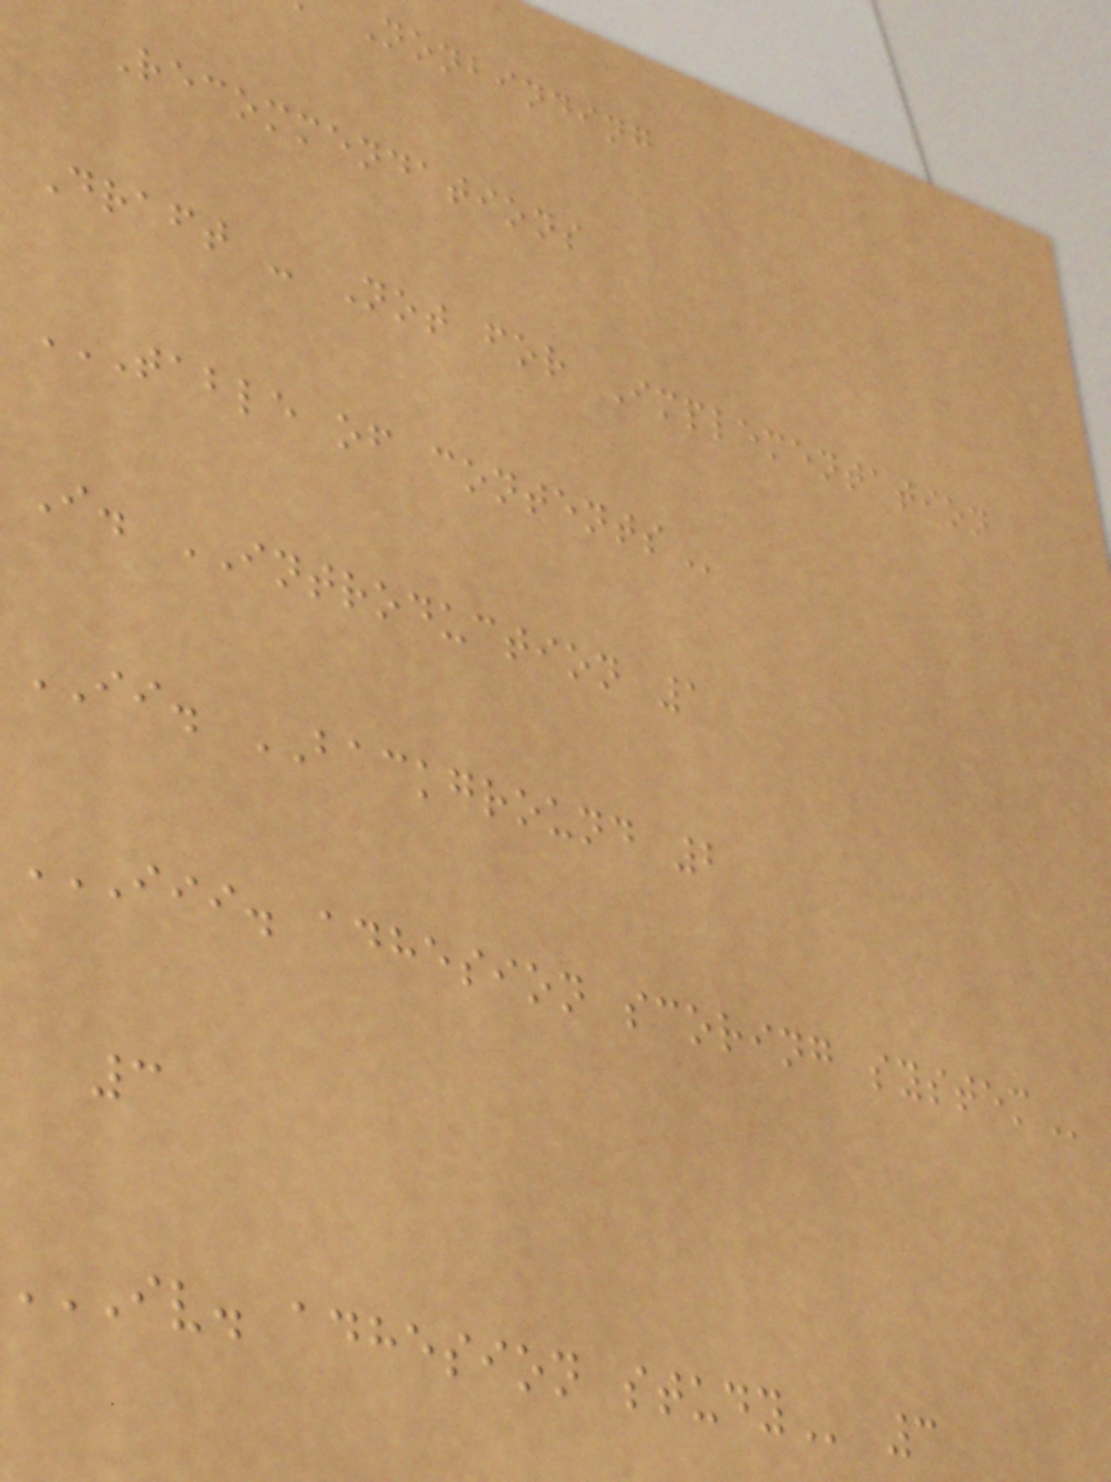Nonbinding
Recommendations
Draft - Not for Implementation
TABLE OF CONTENTS
I. INTRODUCTION 1
II. BACKGROUND 2
III. ADHESION SCORING SYSTEM
3
IV. ADHESION STUDY 3
